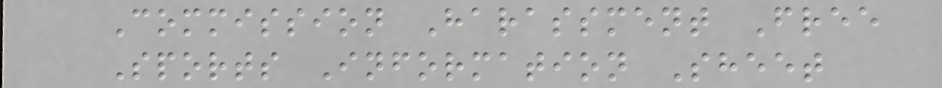Commission Harassment Free
Sports Information Sheet
